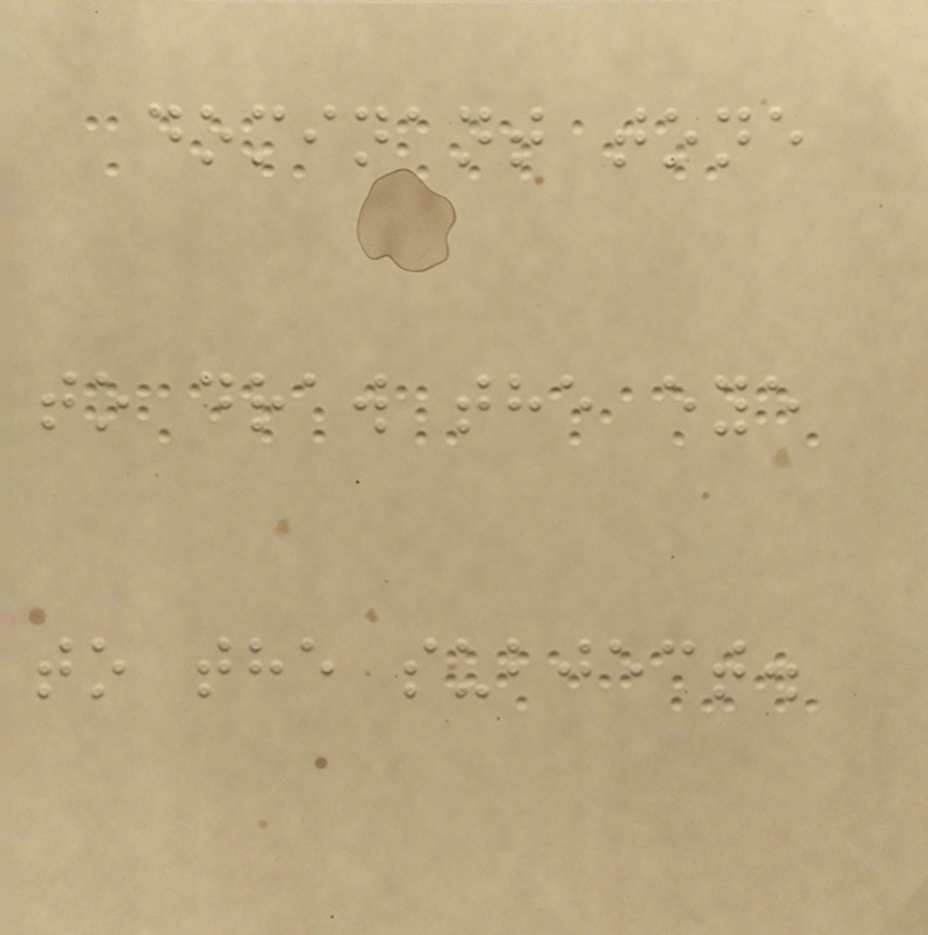dominant tone
to draw the eye
to the subject.
